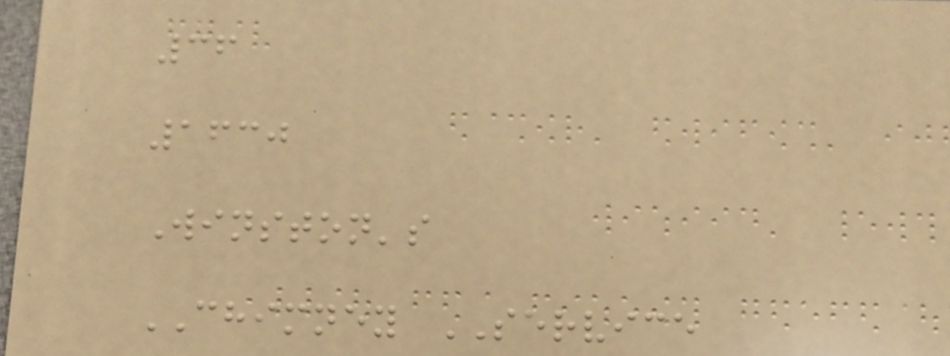36
1630
Winston's
CHIMNEY SERVICE
